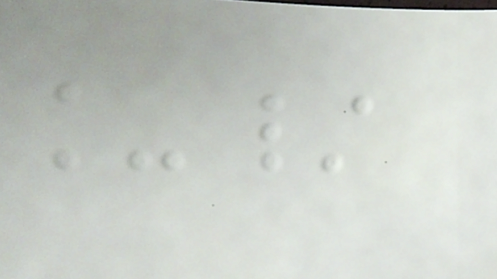_/
